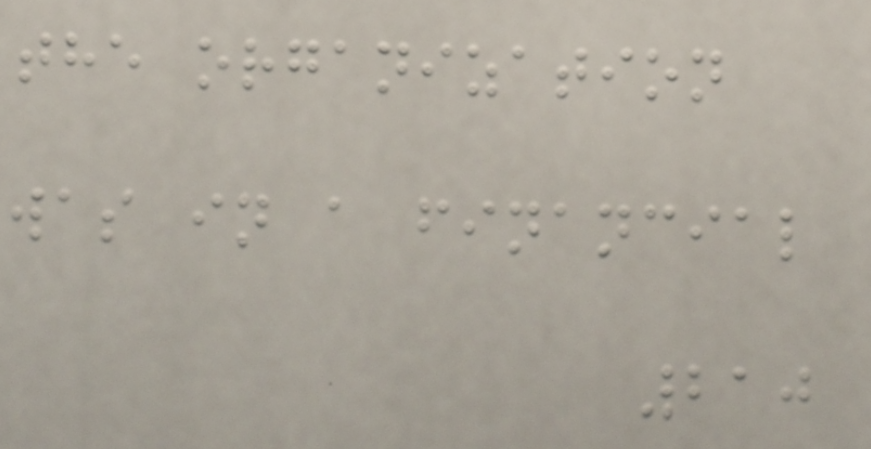the organization
was in a financial
210
